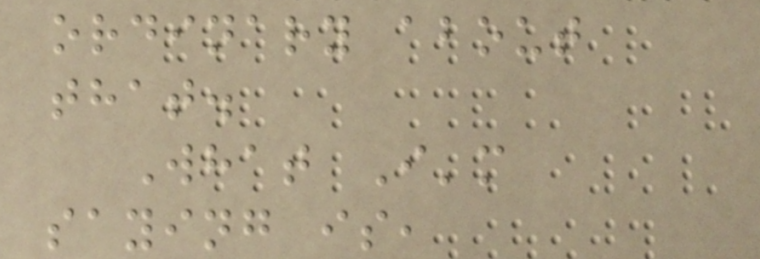ordinary about
that.
What I'm
saying is,
